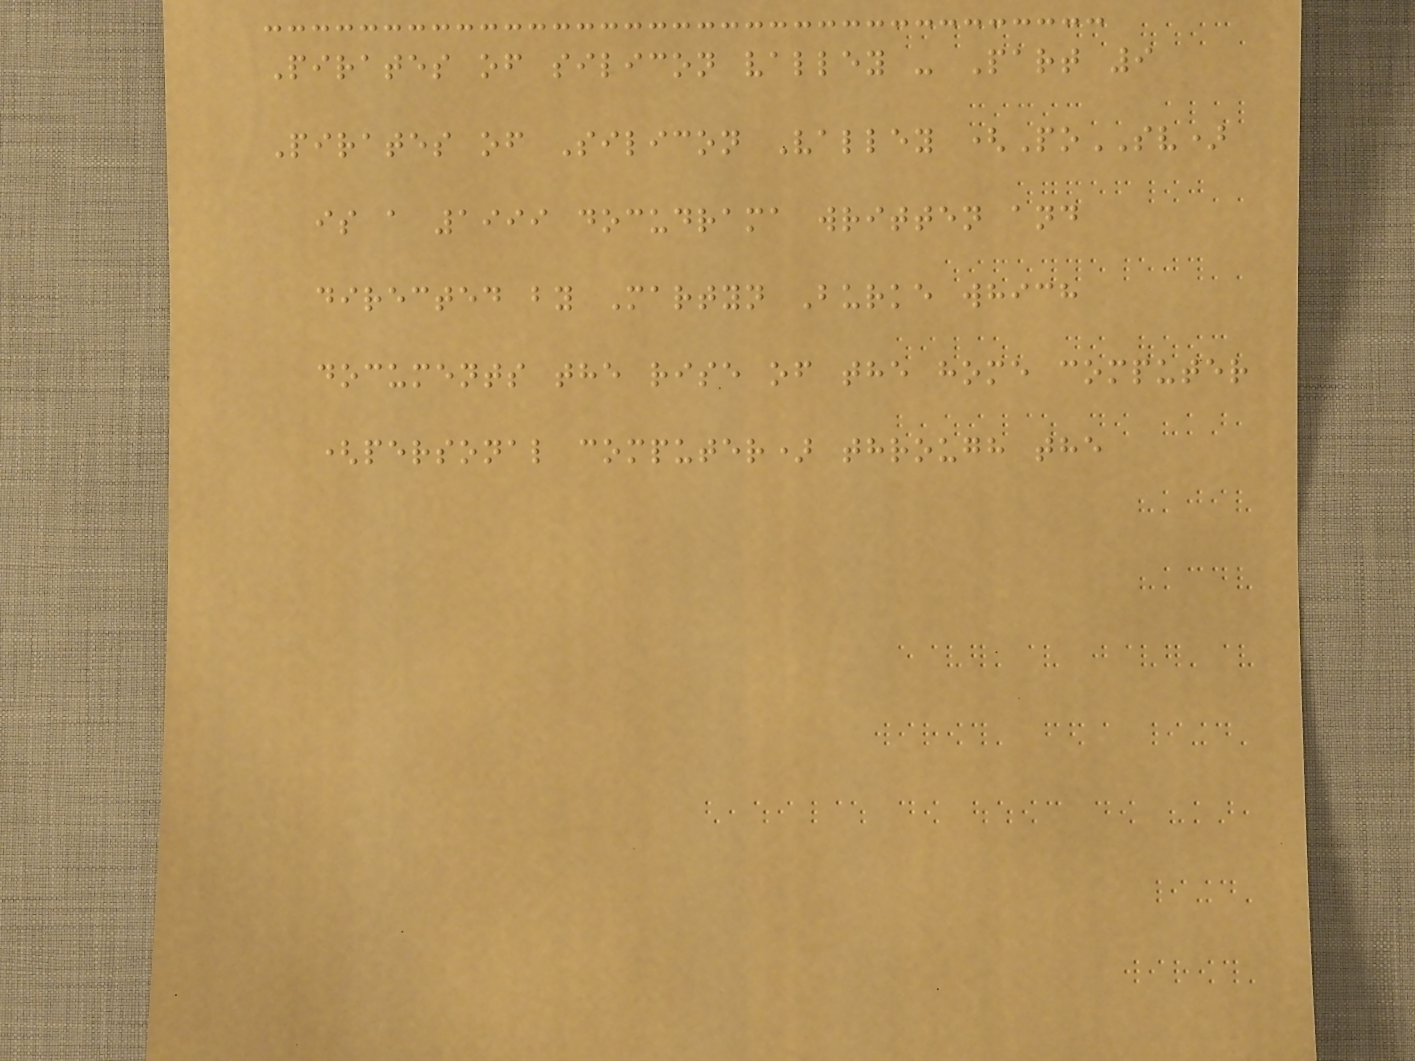Pirates of silicon valley - Part 9
Pirates of Silicon Valley (PoSV)
is a 1999 docudrama written and
directed by Martyn Burke which
documents the rise of the home computer
(personal computer) through the
